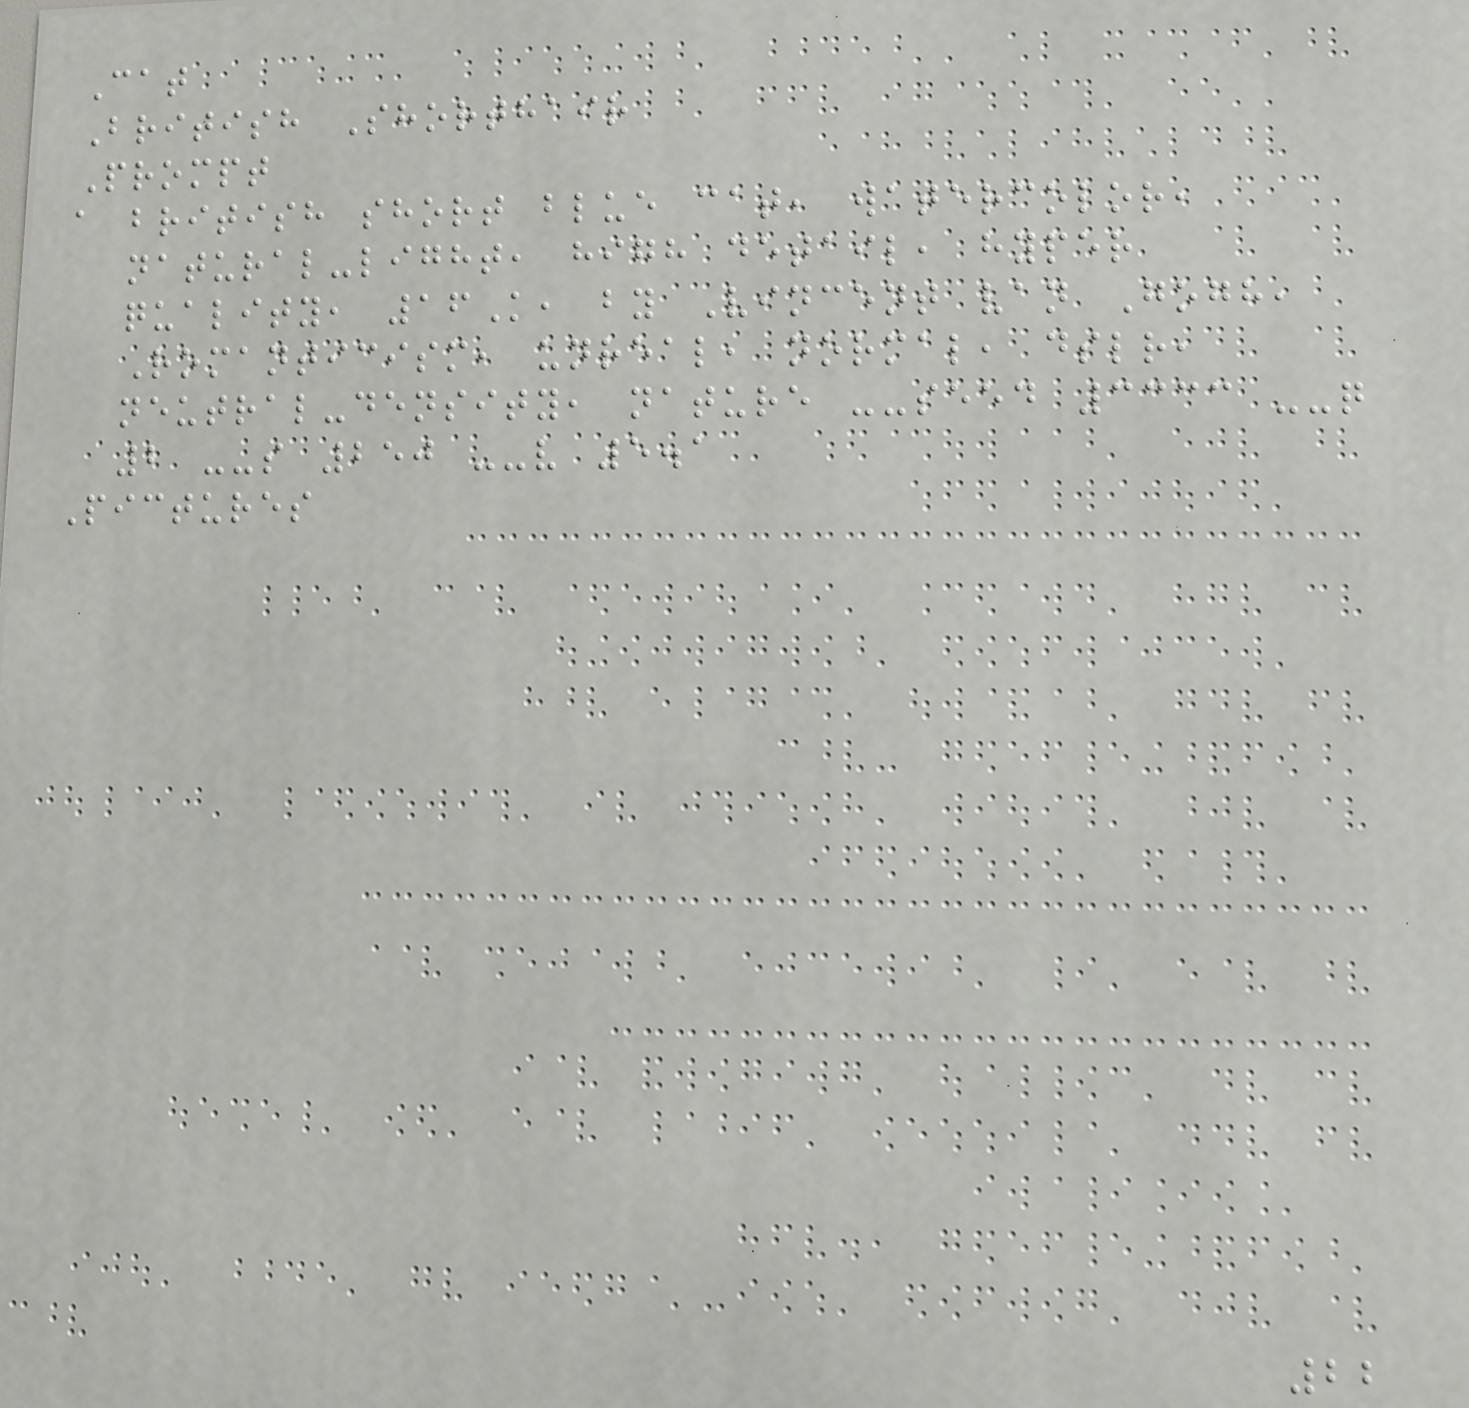Cat
British Shorthair
Prompt
a british short blue cat, watercolor,
natural-light, high detail, hyper
quality, 16K, by Vincent van Gogh,
Romanticism, unreal, normal, dslr,
neutral-density, nature --seed 3333 --q
2 --s 250 --v 5.1
Pictures
22
